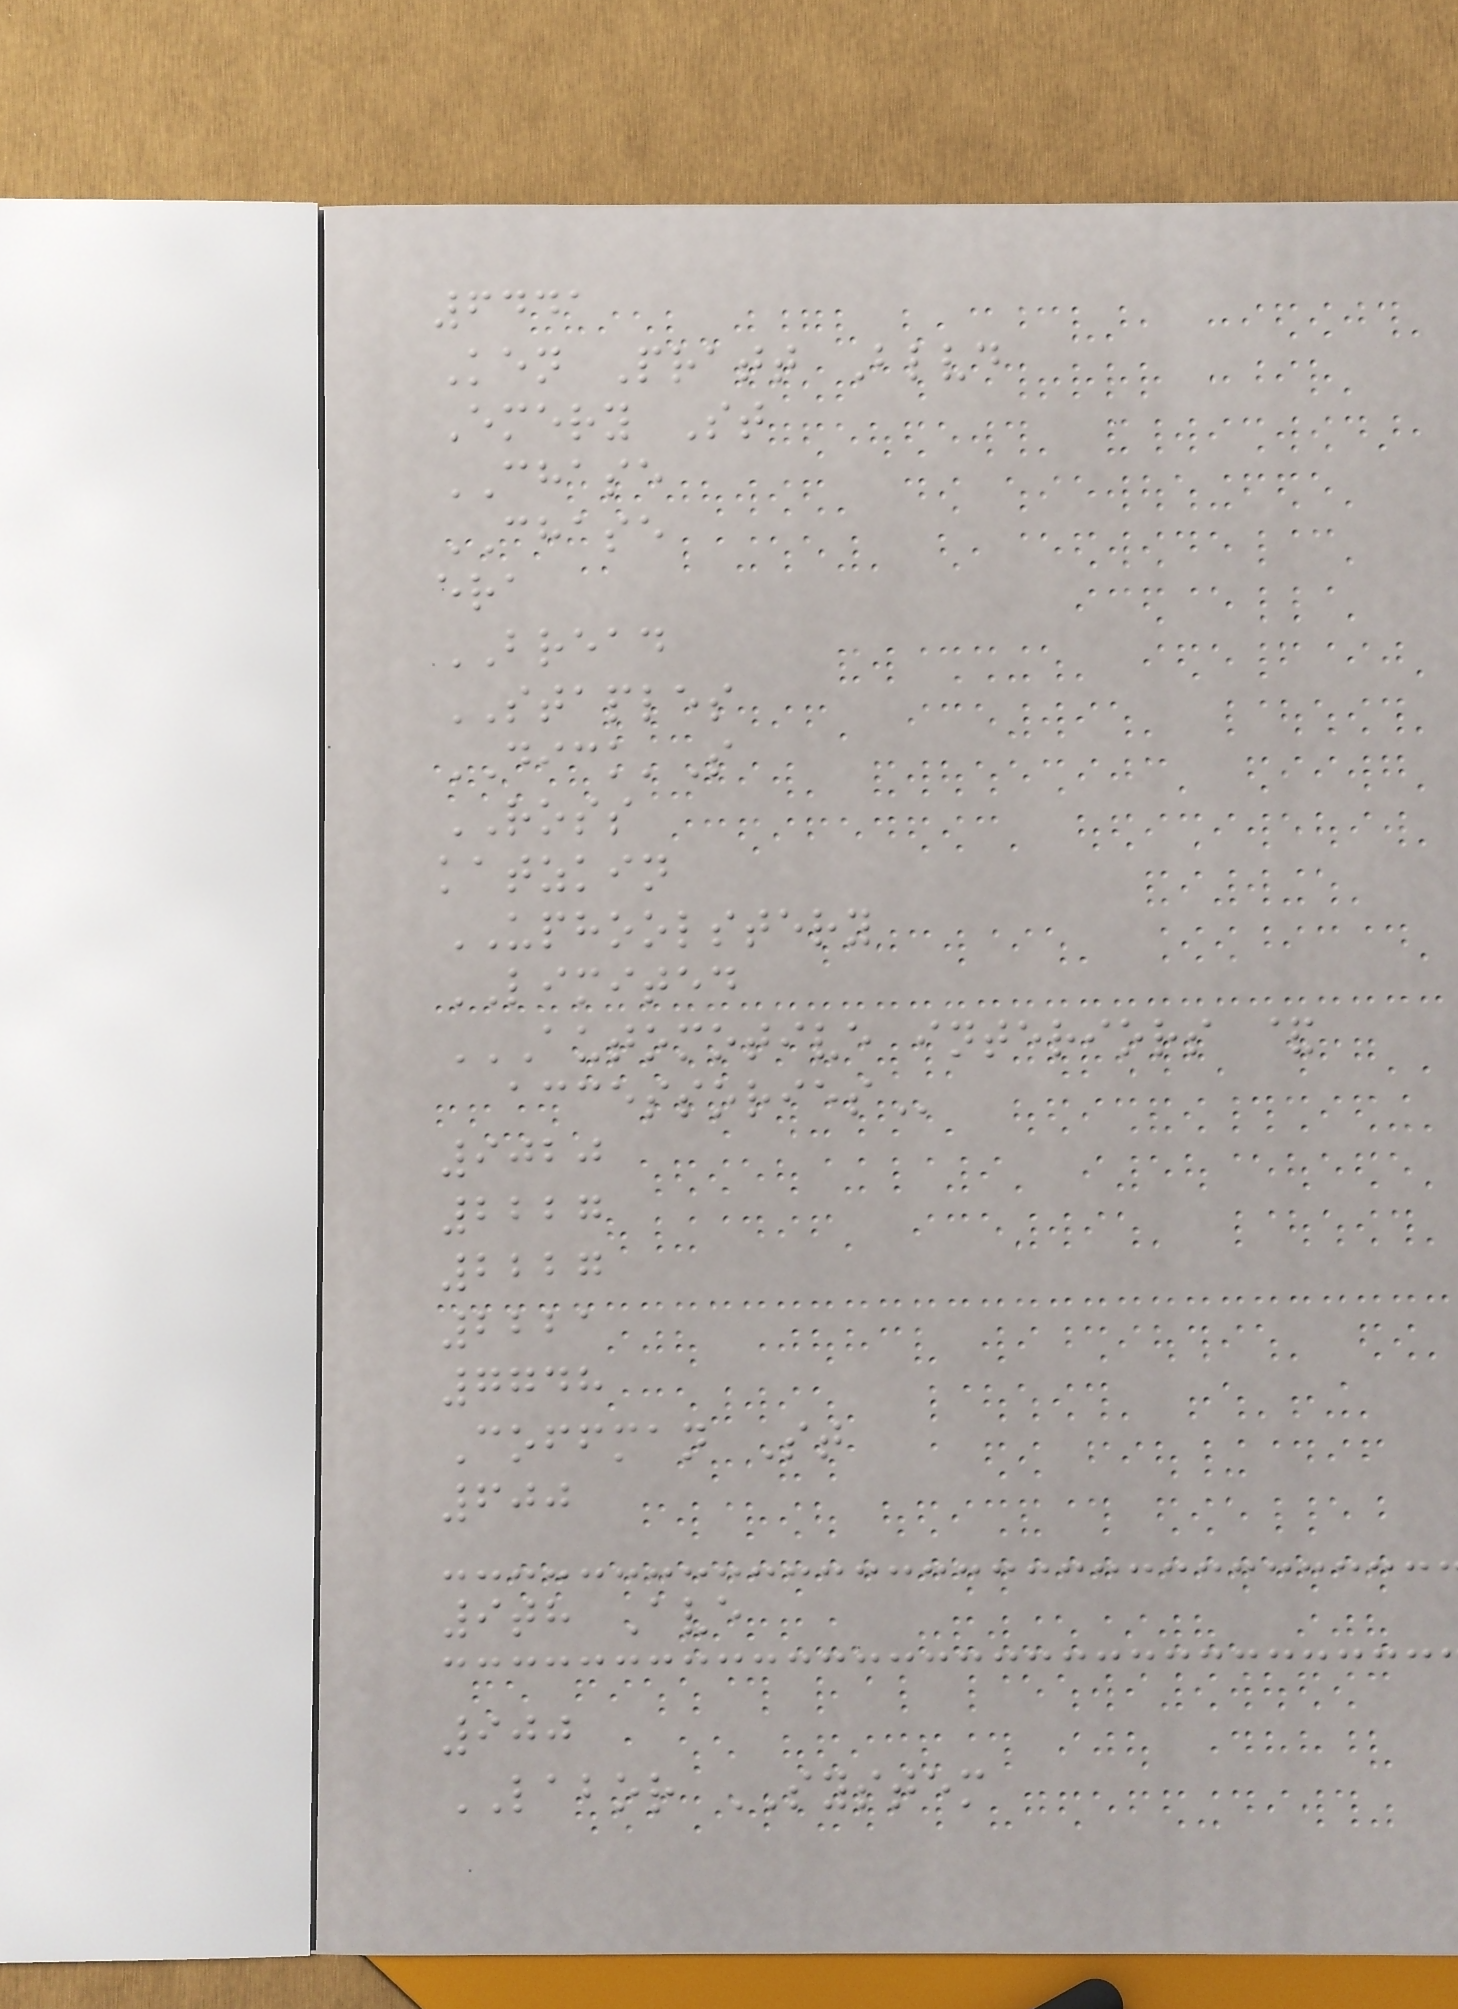6441
Ken Pratt Blvd
Emery St
CHASE
CHASE
era
BREAD
STAPLES
DICK'S
ROSS
katzkin
UPHOOLSTERY
LIMITED
AUTOMOTIVE INTERIORS &
ACCESSORIES
9020
2227
2227
2221
7748
Coffman St
600
9th Ave
900
LABOR SYSTEM
